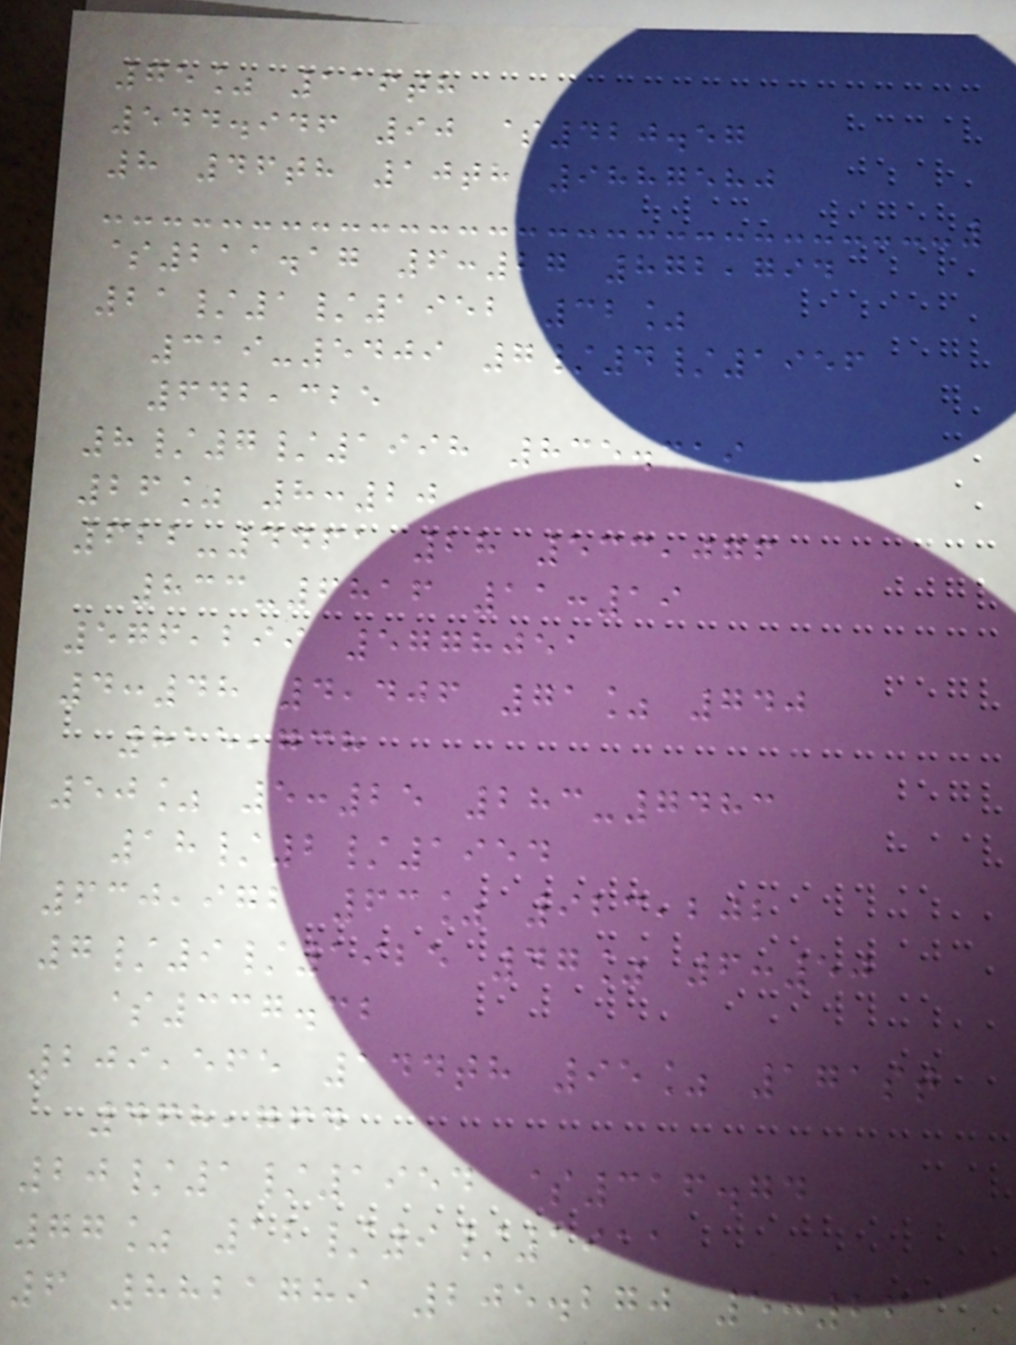75% 116th
544.946 90 $420.57
8 46th 10th 9887580
$211.17 6:27 872,794
21/1/1952 32%
319-5409 7/4/1956
642,325
8/7/1998 835.319
26% 8:20
622-4461 28 533,076
833-6816 11:19
576,299 5778051
4:48 4,406 71% 740
815,738
50% 5:25 283-7483
18/2/1954
630,972 63% 923,202
7/9/1925 47% 6:50
$337.32
209,565 144th 95% 171st
468,764
20/1/1954 $316.74
77% 12/9/1911
6 8821789 205.270 5:26
